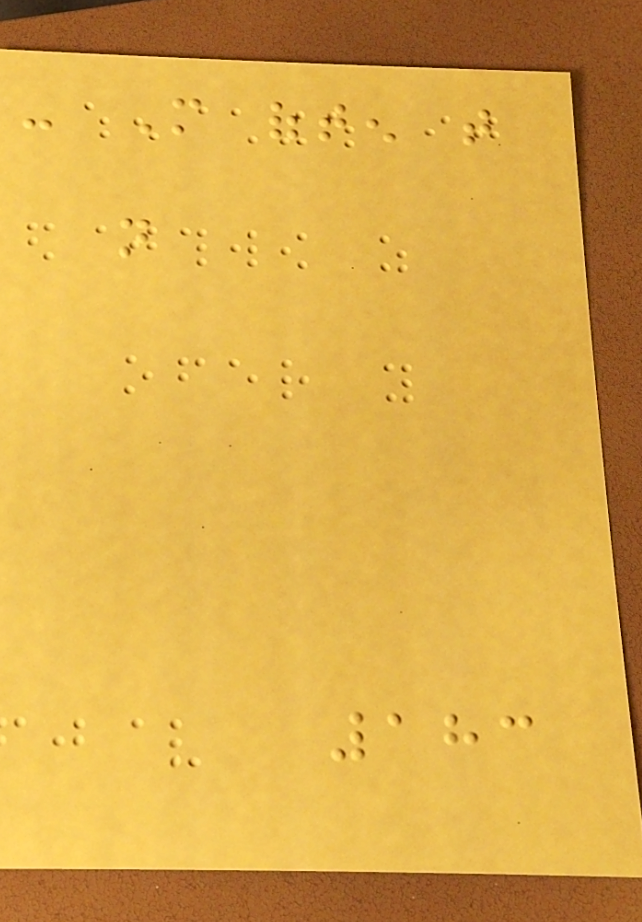- More often that
not
183
